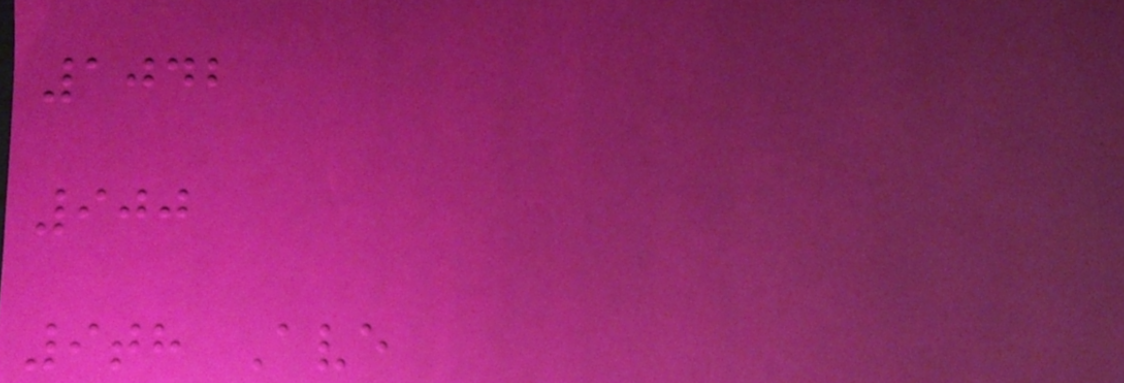1042
900
9th Ave
